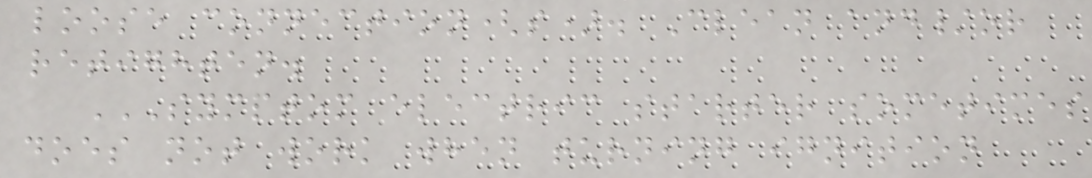loose connection(s). Clean and/or
retighten.
SYMPTOM ELECTRIC STARTER SOMETIMES
DOES NOT WORK WHEN TURNING IGNITION
